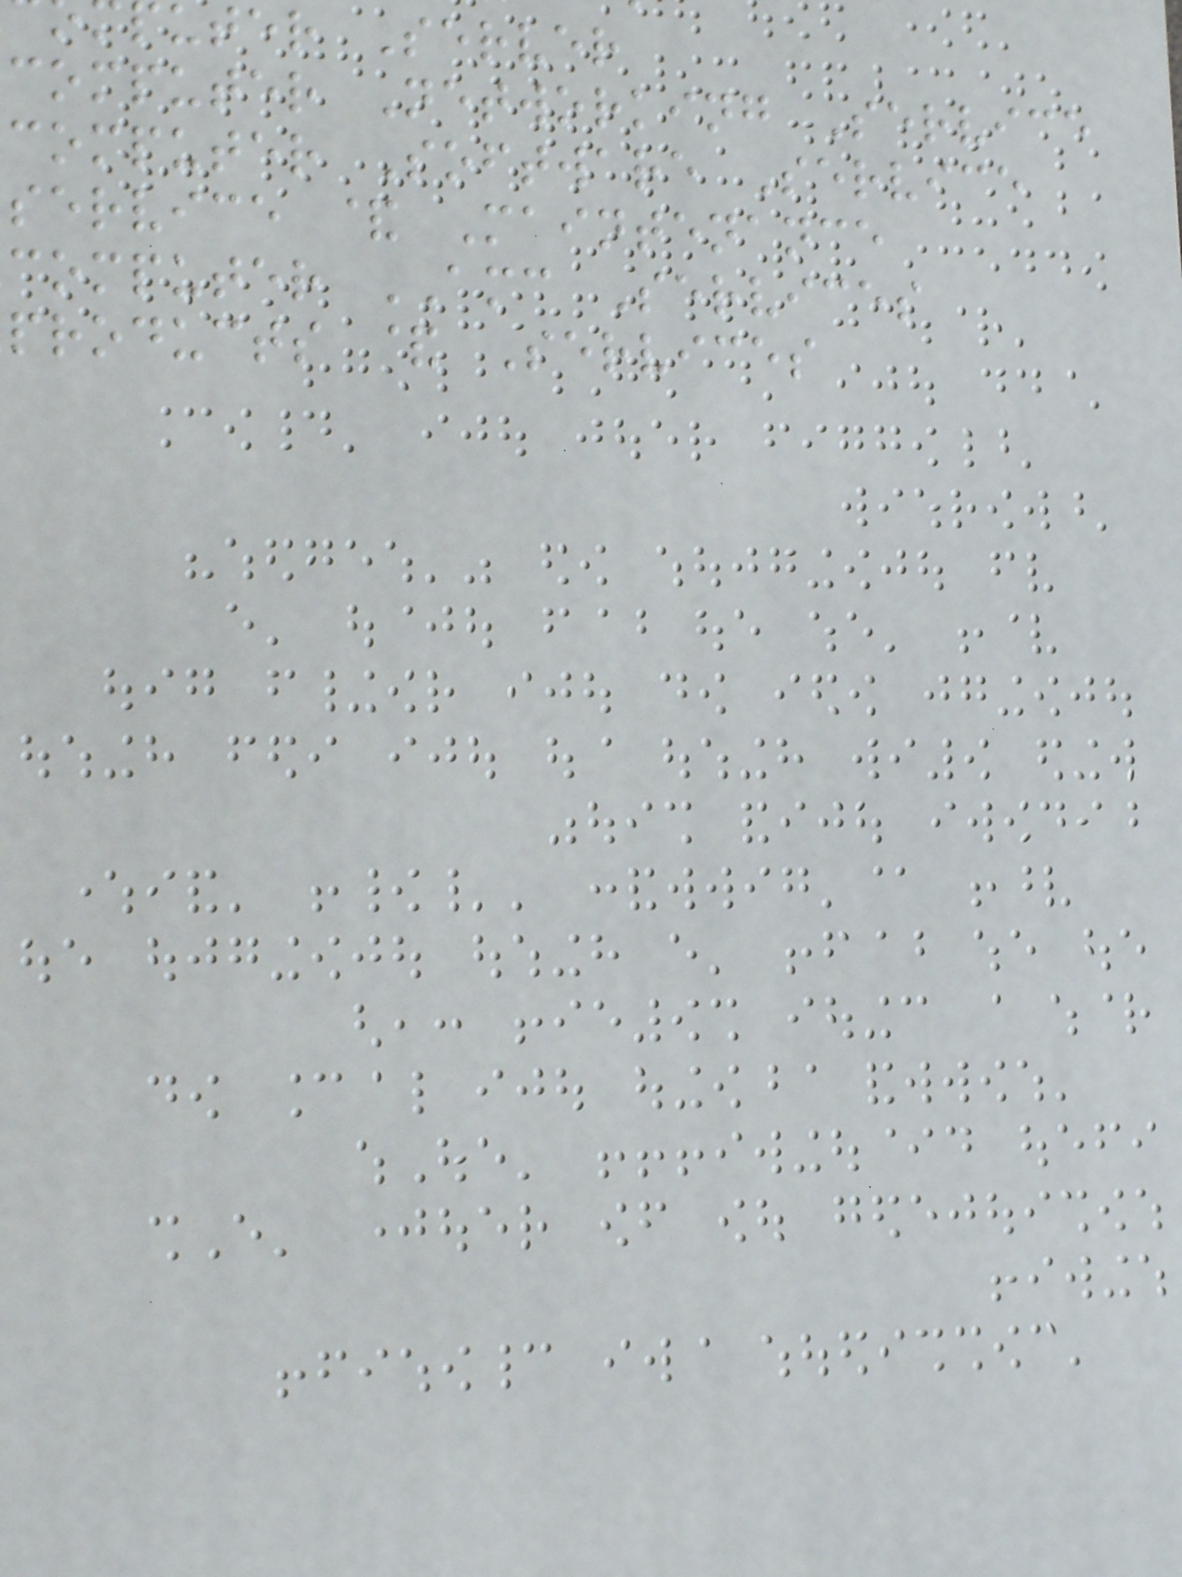uter Server
computer Networking Service
computer Software Service
service & Maintenance
computer AMC Services
products & Services
